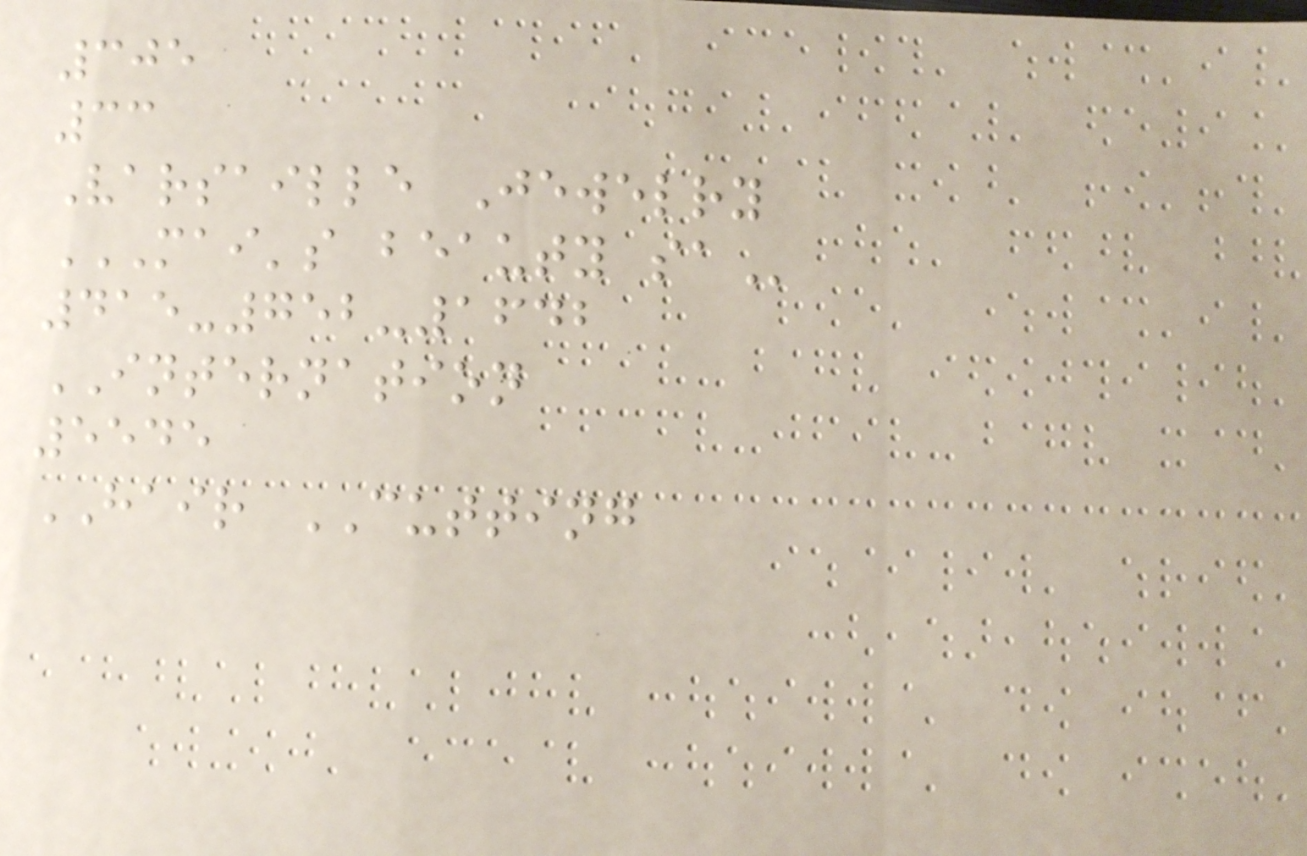305
33
Varsaille Jewelry
MAI'S BEAUTY SA
415-752-1642
INTERNATION
5545
HAIR CUTTING
